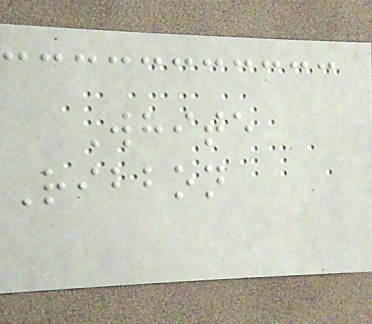White
Ribbon
